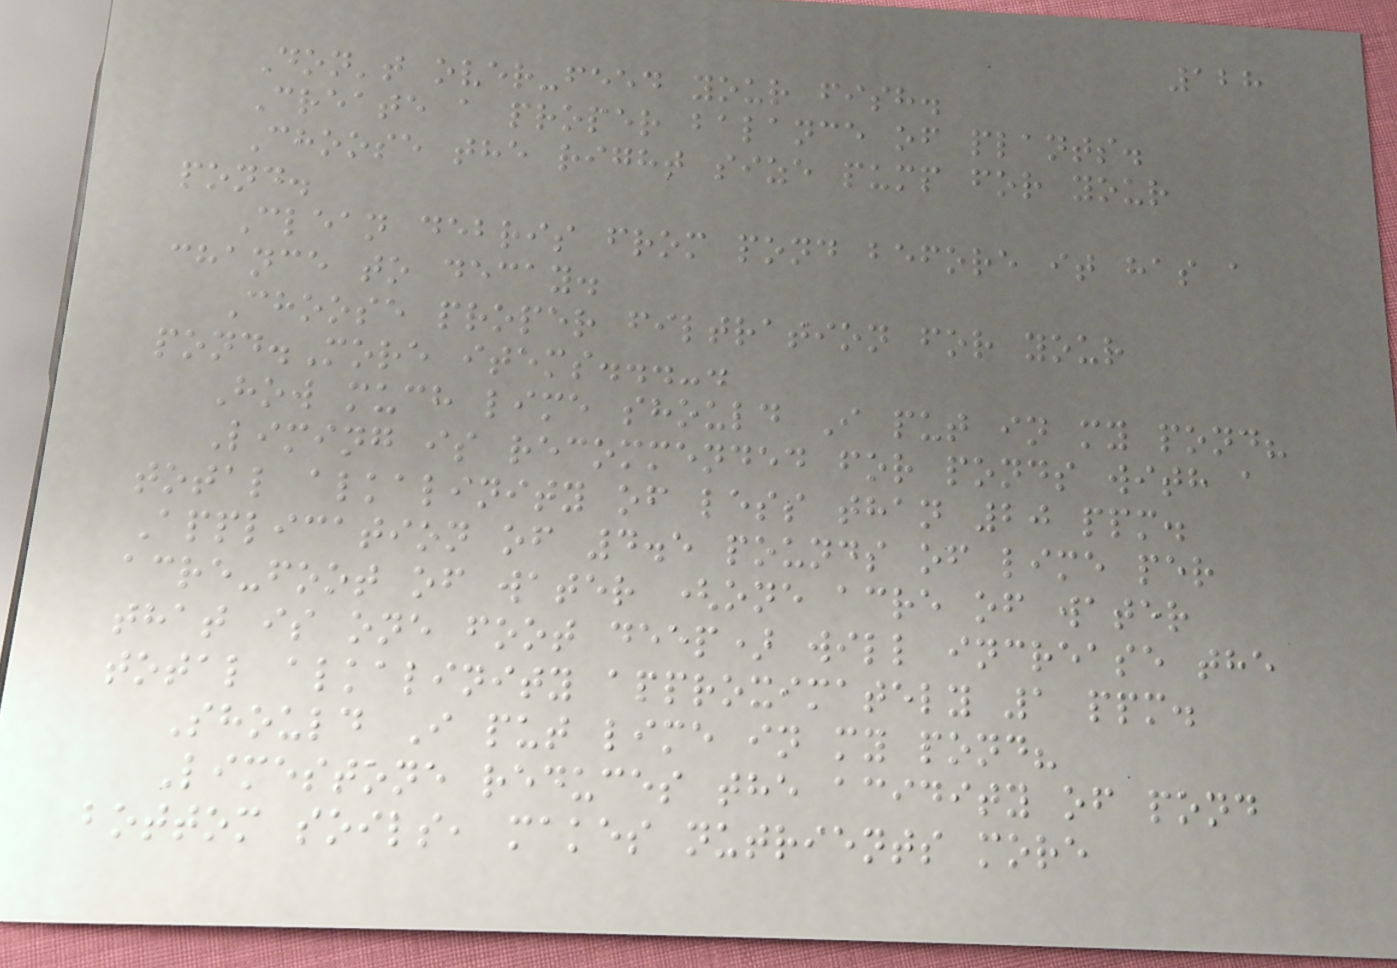128
Don't over-feed your fish.
Create a proper balance of plants.
Choose the right size pump for your
pond.
Clean debris from pond before it has a
chance to decay.
Choose proper filtration for your
pond.More items...-.
How much lime should I put in my pond?
Liming is recommended for ponds with a
total alkalinity of less than 20 ppm.
Application of 4.5 pounds of lime per
acre-foot of water (one acre of water
that is one foot deep) will increase the
total alkalinity approximately 1 ppm.
Should I put lime in my pond?
Limestone reduces the acidity of pond
bottom soils, makes nutrients more
